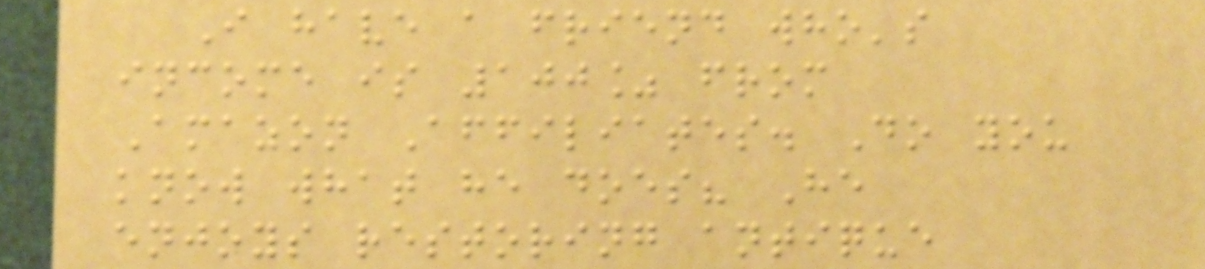I have a friend who's
income is 100% from
Amazon Affiliates. Do you
know what he does? He
enjoys restoring antique
